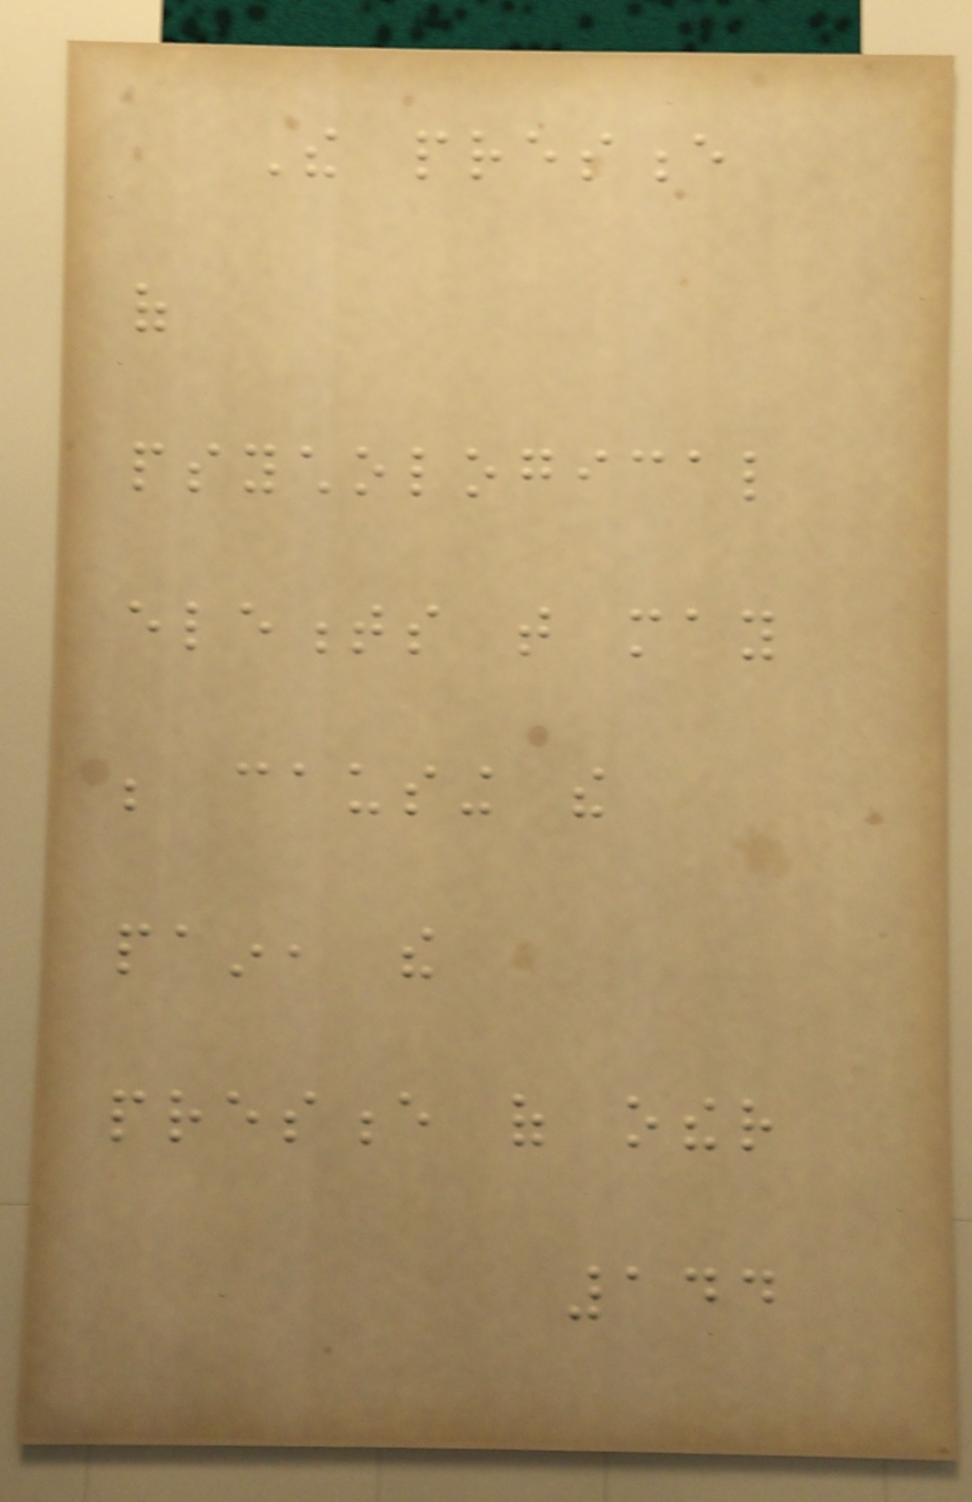The presence
of
psychological
elements that may
be causing the
pain, the
presence of other
144
